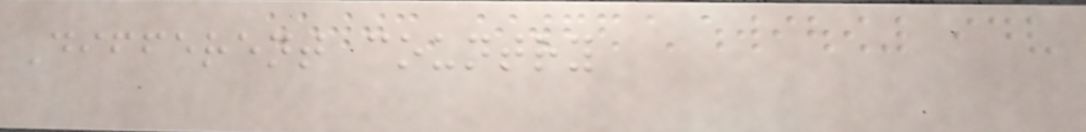Different country
